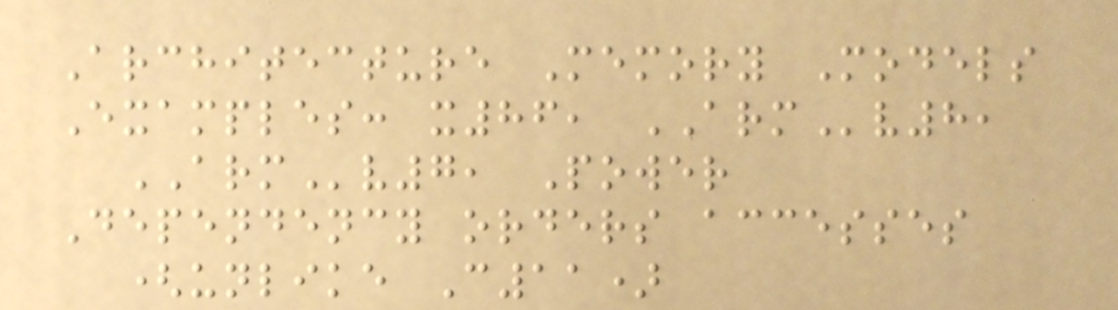Architecture Memory Models
Examples: x86, ARMv8,
ARMv7, Power
Dependency orders accesses
(unlike C11)
